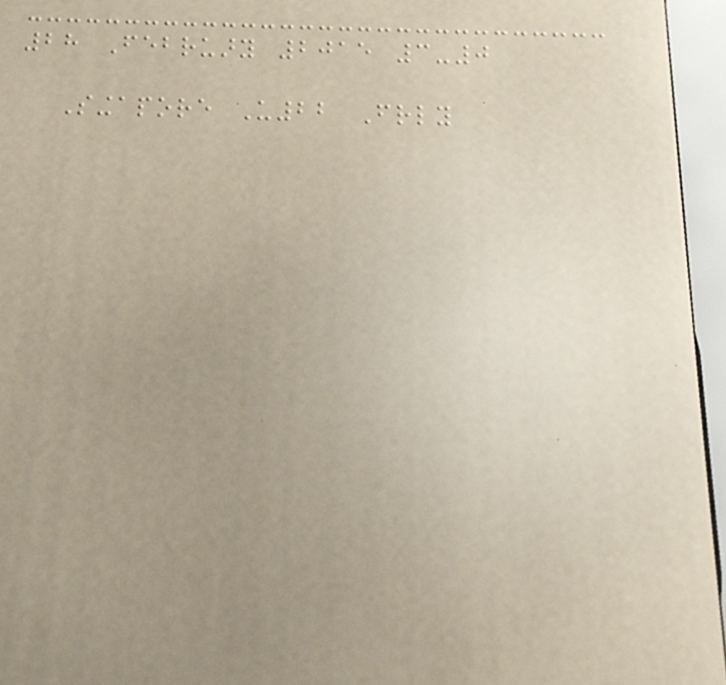28 February 2015 3-0
Singapore U22 Friendly
